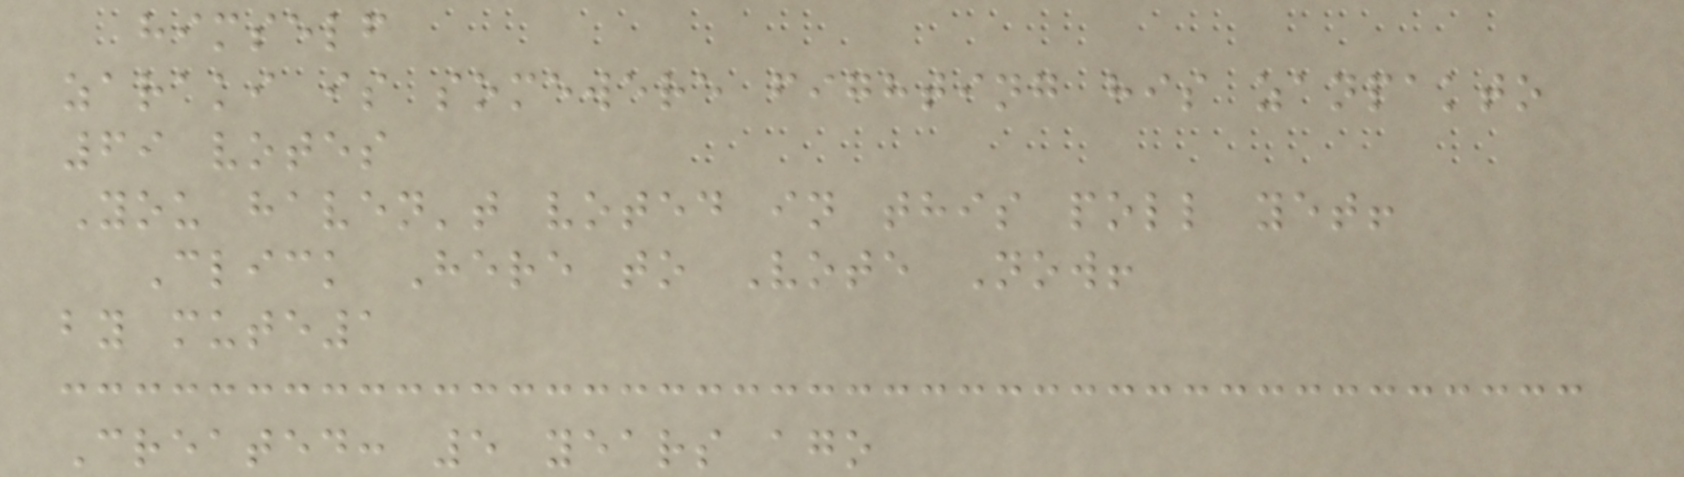himself
zaraki is somewere fighting his zanpakto
69 votes
You haven't voted in this poll yet!
Click Here to Vote Now!
by mute1
Created: 5 years ago
